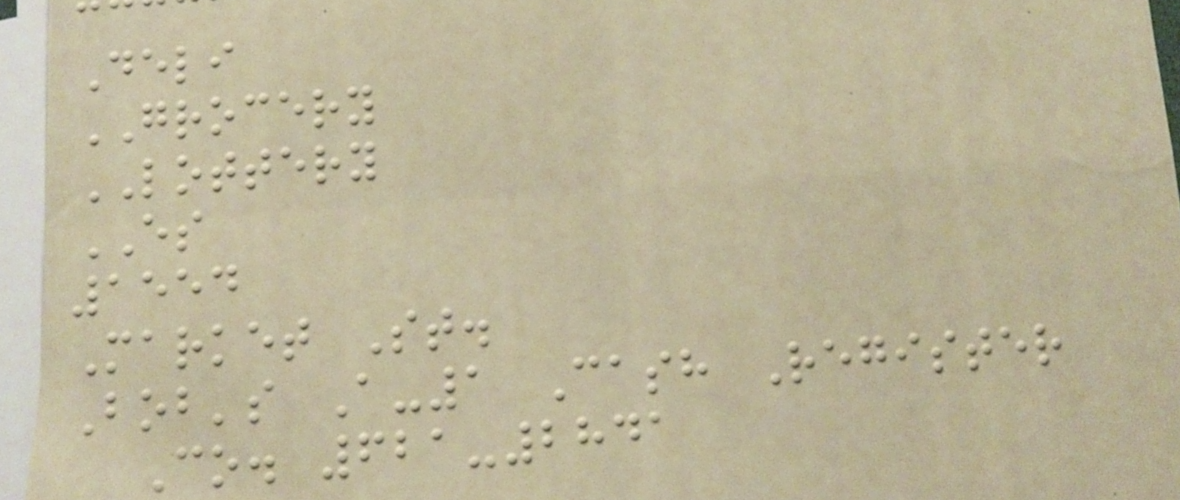Deli
GROCERY
LOTTERY
ES
1554
Market St.
Bob's A-1 Cash Register
Co. 621-2841
